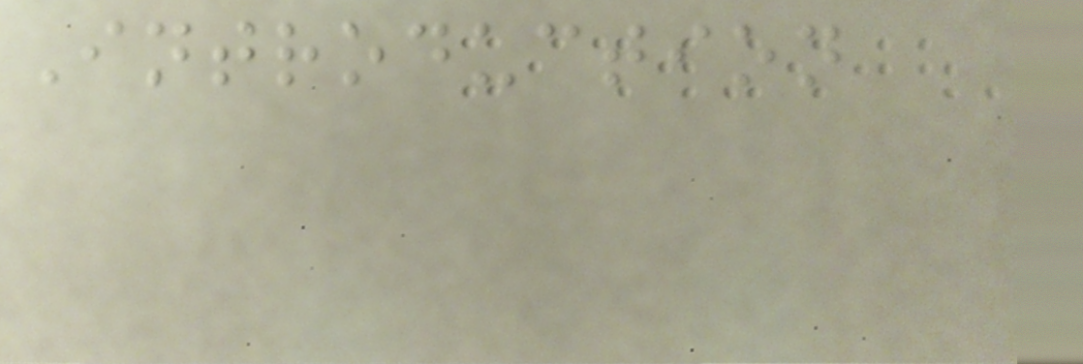Introduction
